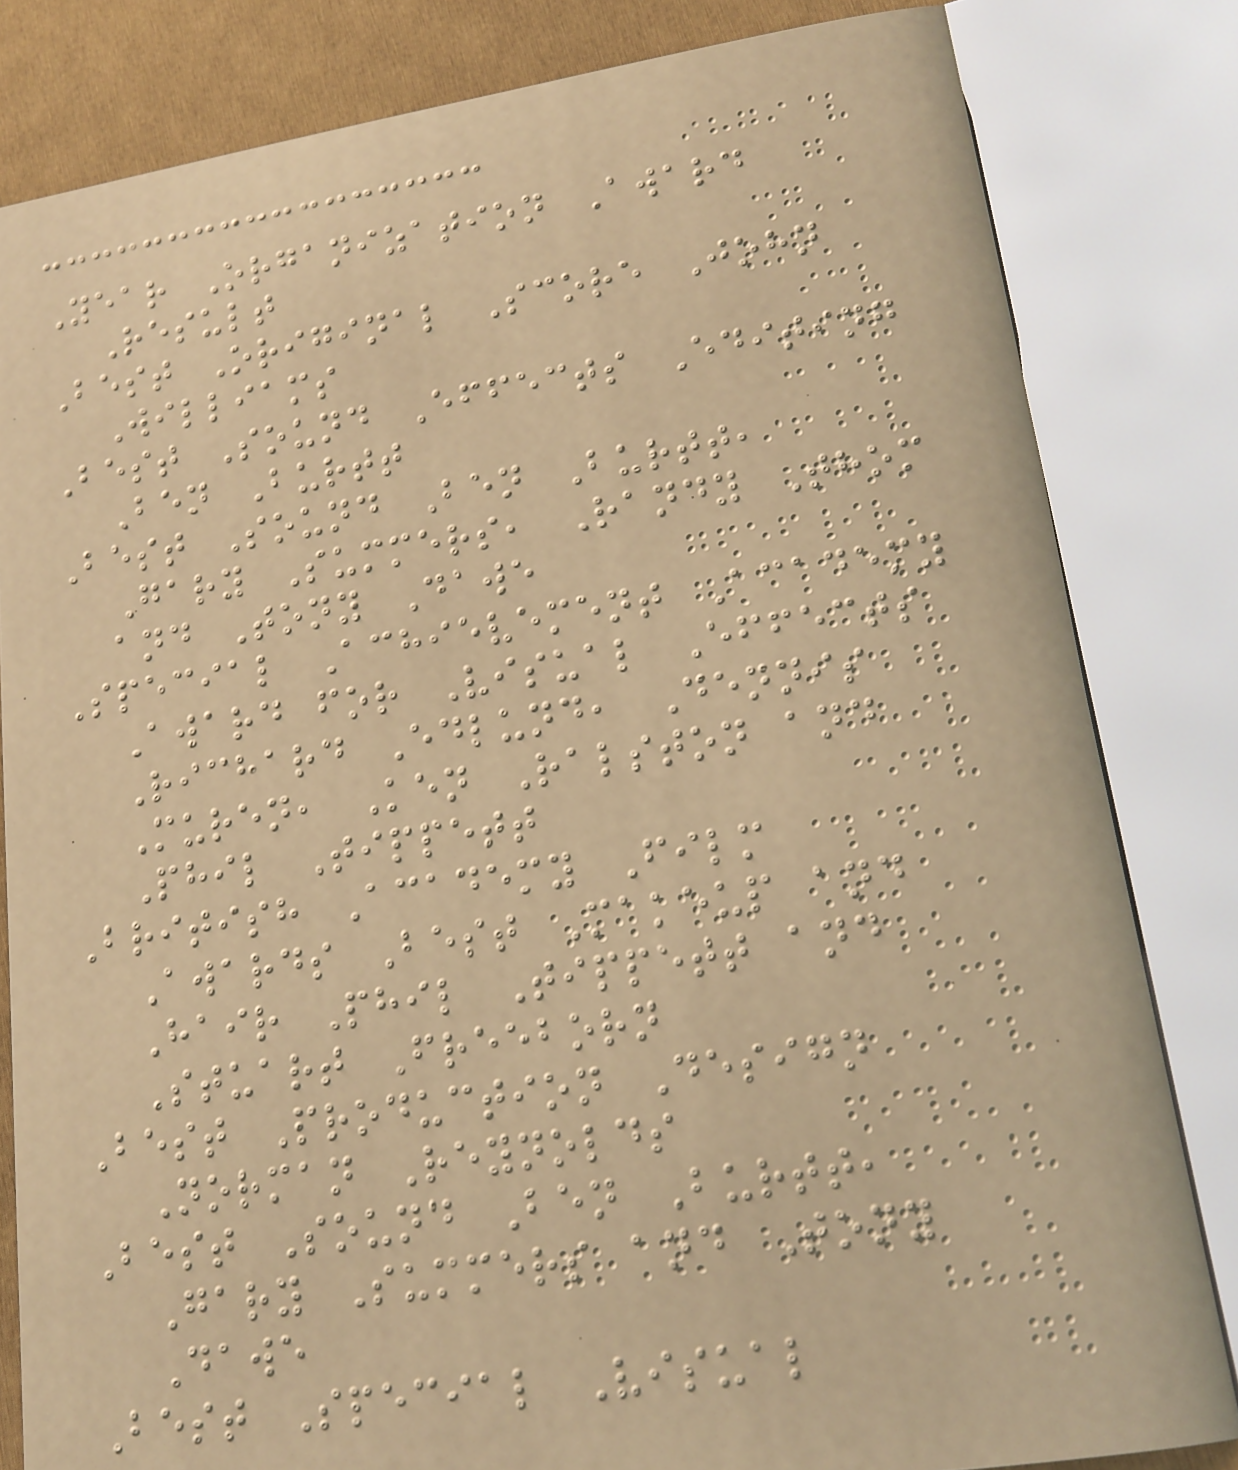Year Organization Award
Result
Best Original Score John
Williams
Best Sound Effects Editing
Ben Burtt
Best Sound Ben Burtt,
Gary Summers, Randy Thom
and Tony Dawe
Special Achievement Academy
Award for Visual Effects
Richard Edlund, Dennis
Muren, Ken Ralston and
Phil Tippett
British Academy Film
Awards Best Makeup and
Hair Phil Tippett and
Stuart Freeborn
Best Production Design
Norman Reynolds
Best Sound Ben Burtt,
Gary Summers and Tony
Dawe
Best Special Visual
